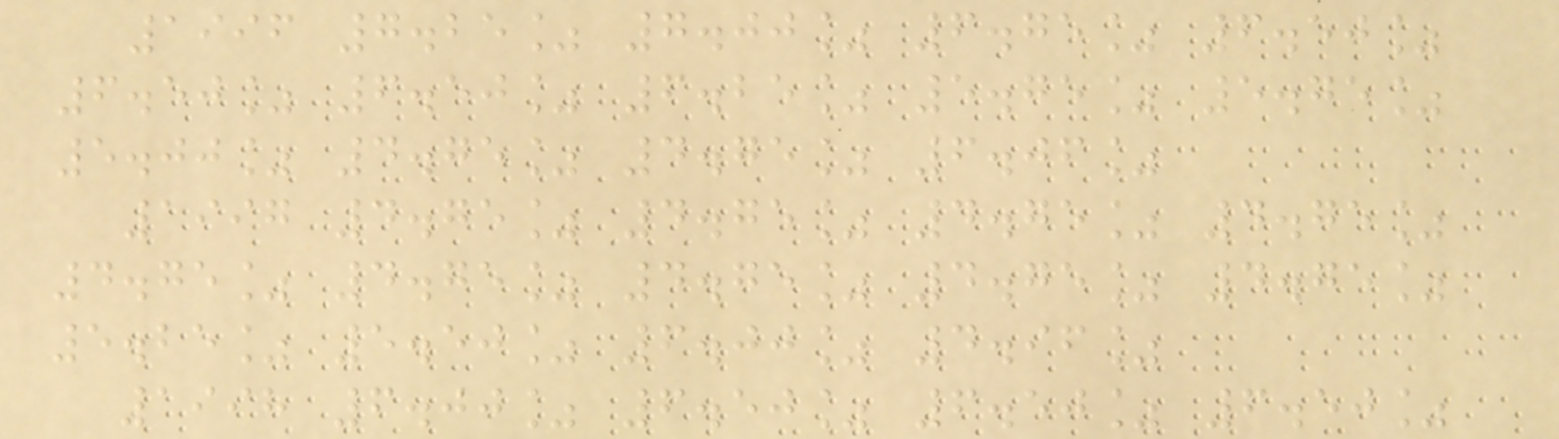1996 7.25% 7.00% 6.75% 6.50%
6.50% 6.50% 6.25% 5.75% 5.75%
5.00% 4.75% 4.75% 6.06%
1997 4.75% 4.75% 4.75% 4.75%
4.75% 4.75% 4.75% 4.75% 4.75%
5.25% 5.50% 6.00% 4.96%
1998 6.00% 6.50% 6.50% 6.50%
